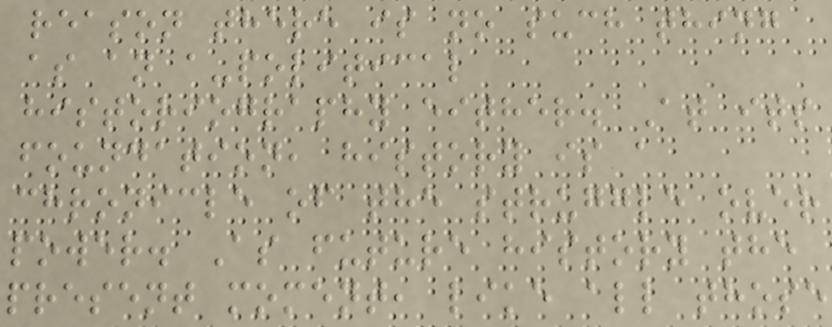reason there is no such thing
as an a-political
historiography either. At its
foundation, history is a
chronicle of the struggle over
power. As future history the
present moment, like all those
